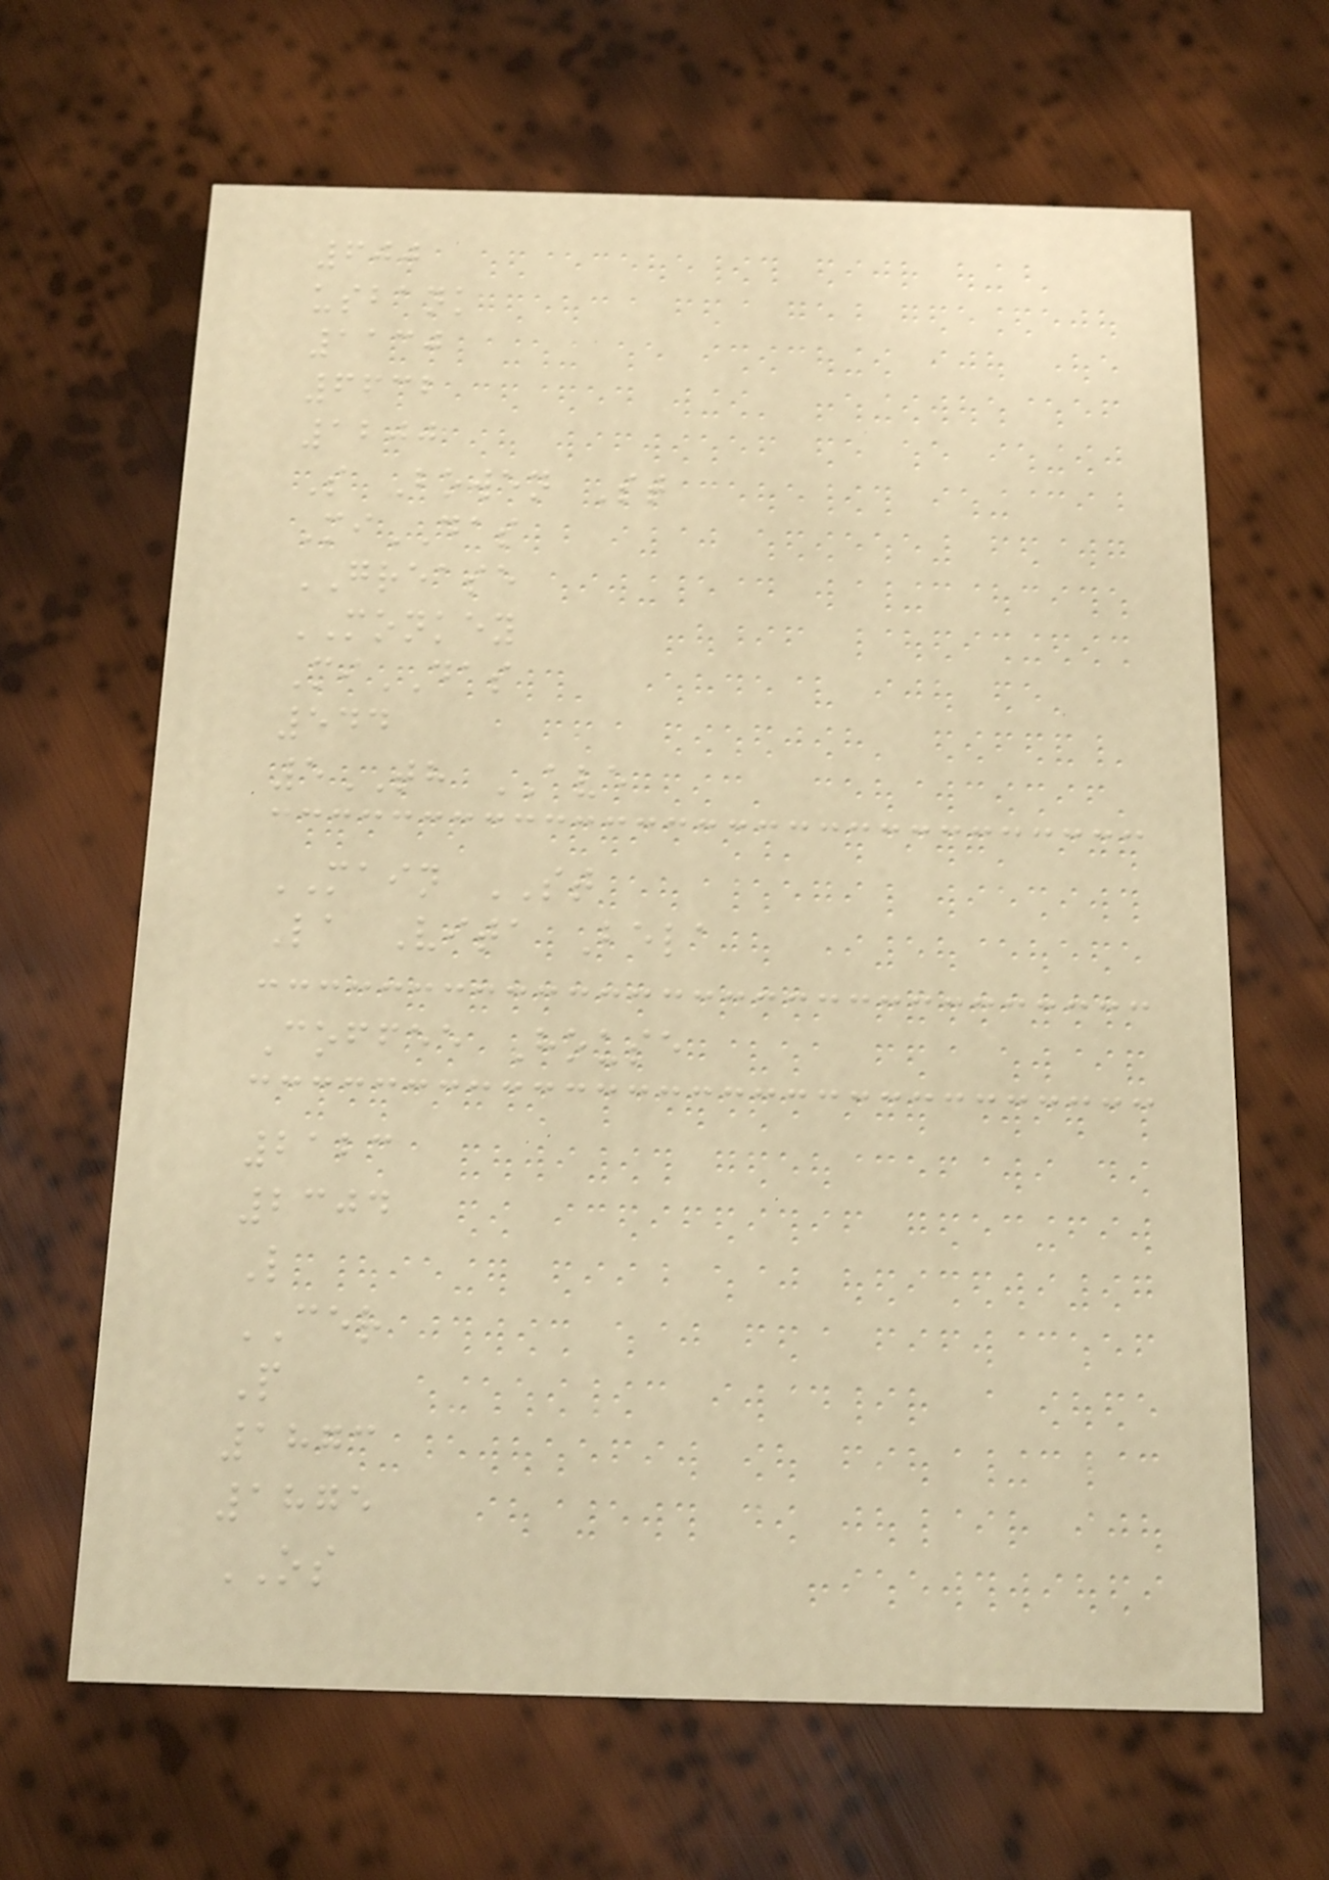600
usbank
1130
6632
1200
S Bowen St
MiDAS
GREASE
MONKEY
MiDAS
544
5TH AVE
MAIN ST
La Vita Bela
Coffee House
2123
2304
L
CER
P
1873
1875
OS
